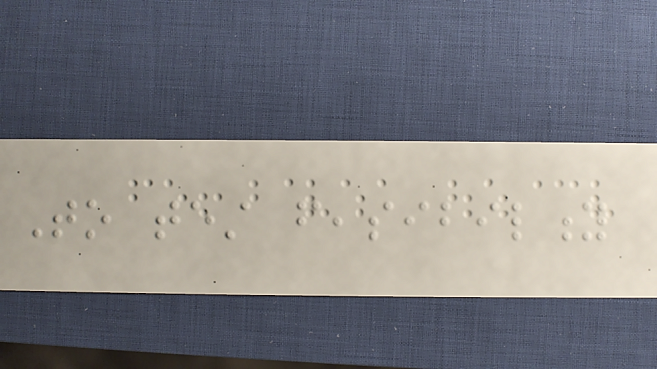To test feasibility
